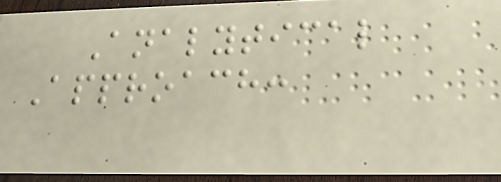Analytical
Approach:
